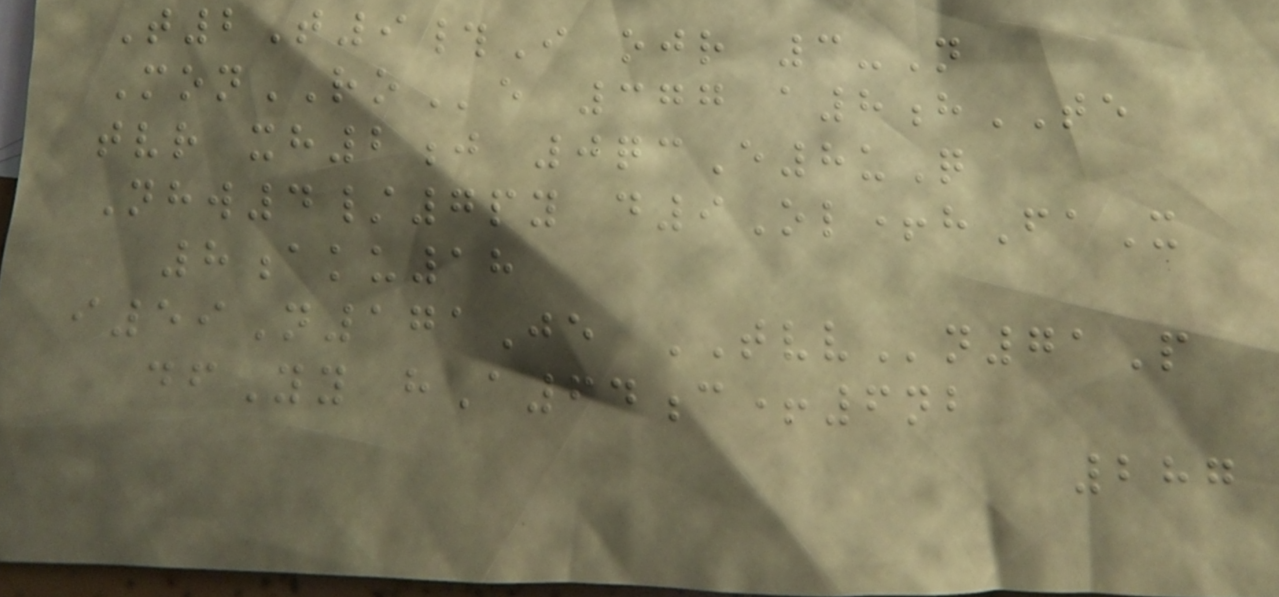T2T9#I ojr 3-N
MonROe 377 a8hTE
tvr xh2j 0qcE8uQ
Nhw4/7py d9Ol+hFaX
8aku18
i59N171Je TVVn71P
dfYy hA64c+6nb
287
